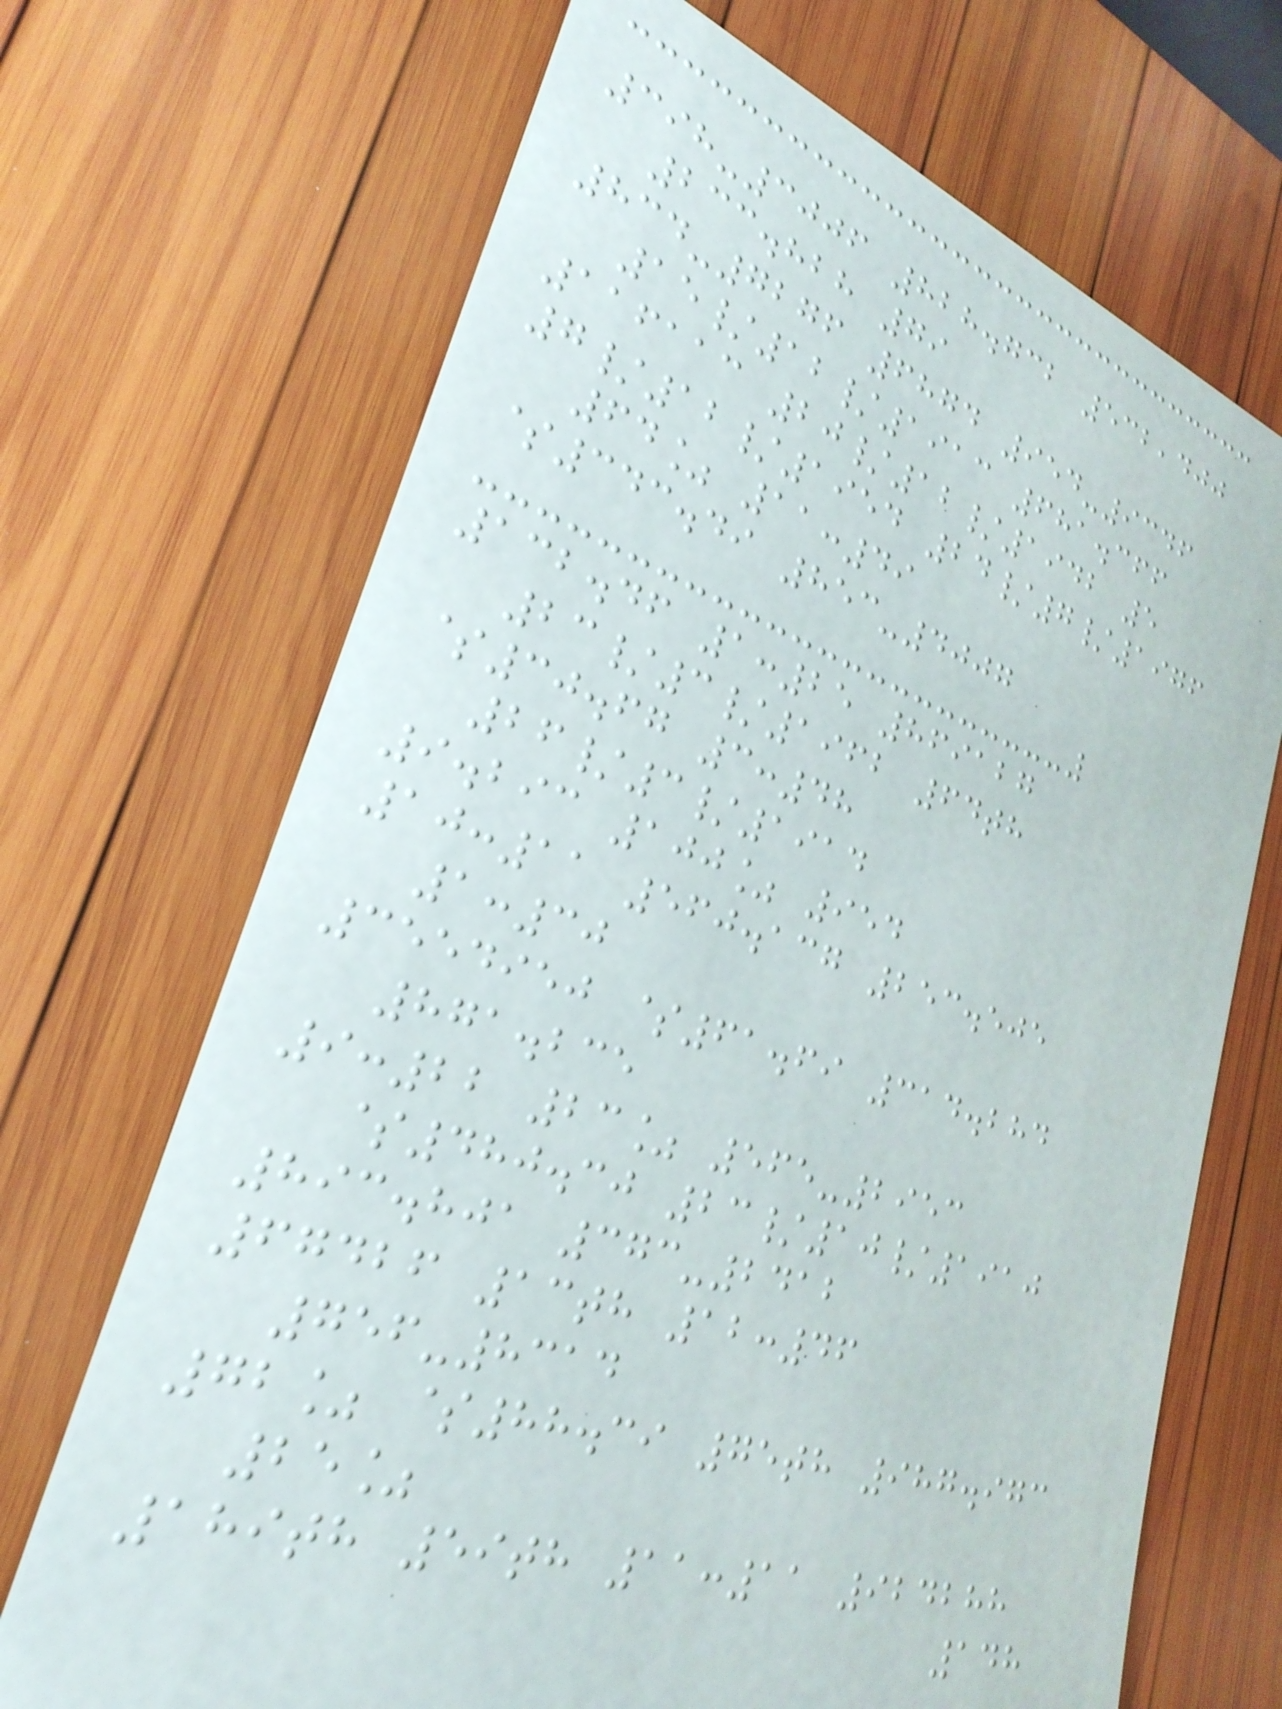398-3006 828.732 532,400
233.828 79
834-7276 6874 954-9346
15/12/1913 681.366
116113 20/12/1942 5
7/12/1954 24/7/1976
64% 11:49
$343.49 853-4007
132.46 1:25 869127
23/3/1962 64th
$30.67 3:48
26/3/1914
9.293 100% 954
10:11 560.137 253.505
1:30
3554950 $61.69 314.284
871.235
9:22 23% 565-2953
$480.30 23/10/1910
893.801 373-2412
67426 13th 12:46
756-8314
72% $88.39 75th 987.973
25%
189th 59th 11:11 924288
148
